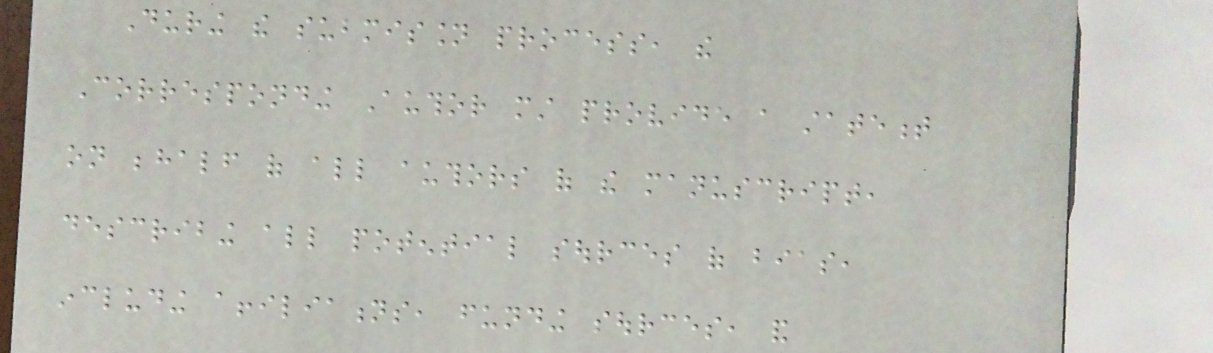During the submission process, the
Corresponding Author must provide a statement
on behalf of all authors of the manuscript,
describing all potential sources of bias,
including affiliations, funding sources, and
